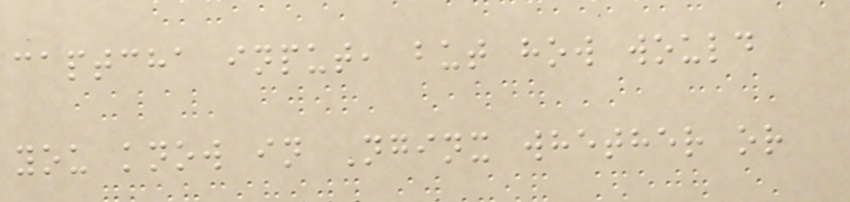captcha input, but how would
you know in Nginx whether or
